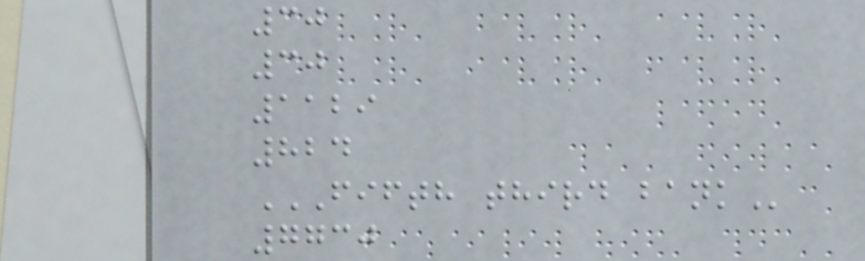30
30
1129
824
FIFTH THIRD BANK
7730
